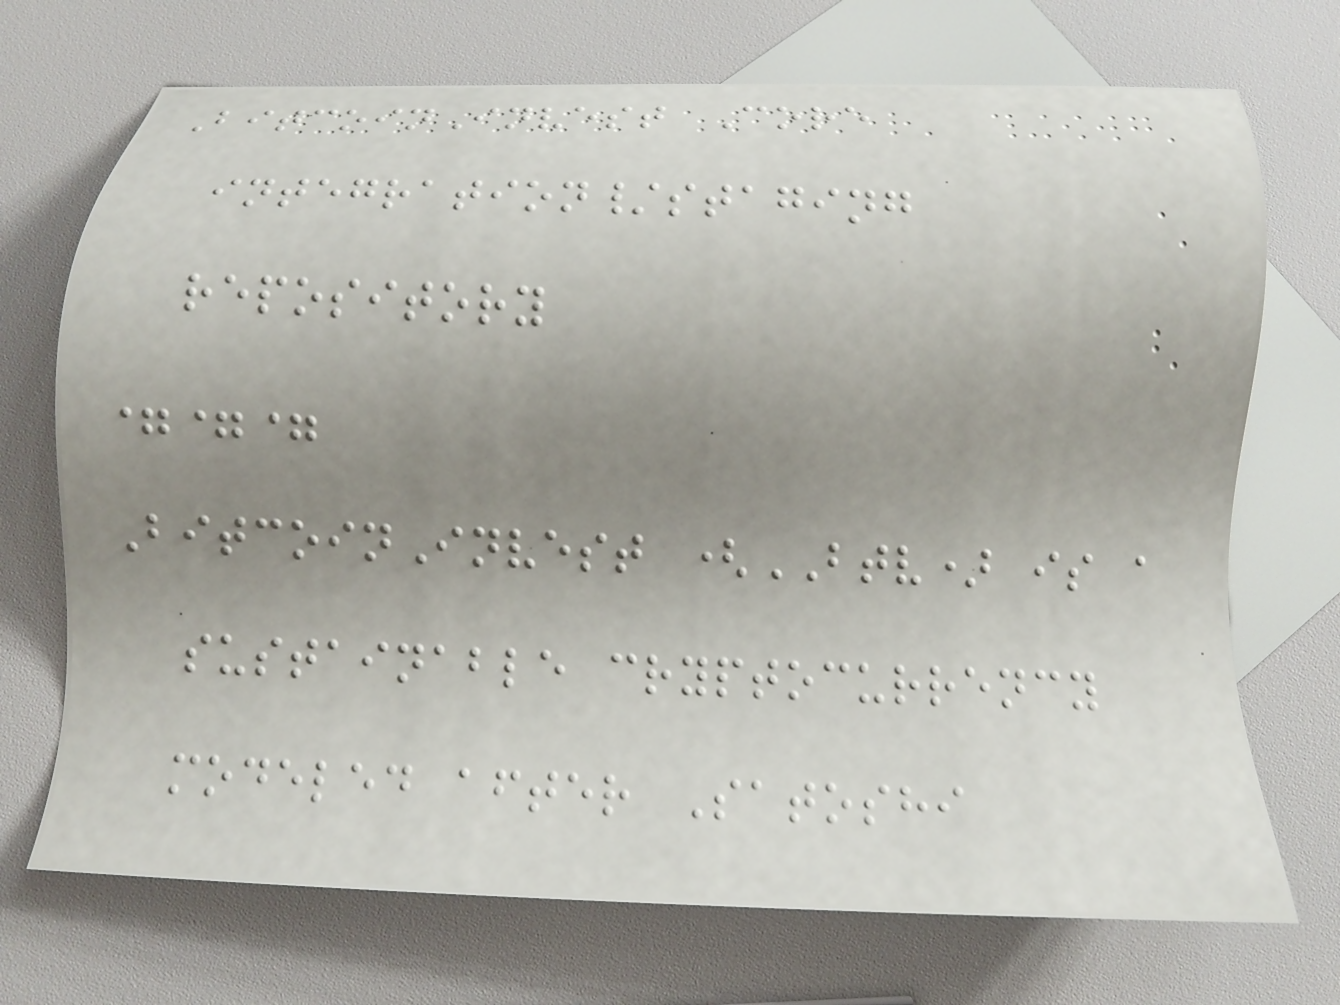BitcoinInvest Core
integration/staging
repository
===
BitcoinInvest (BTV) is a
sustainable cryptocurrency
modeled after Satoshi
